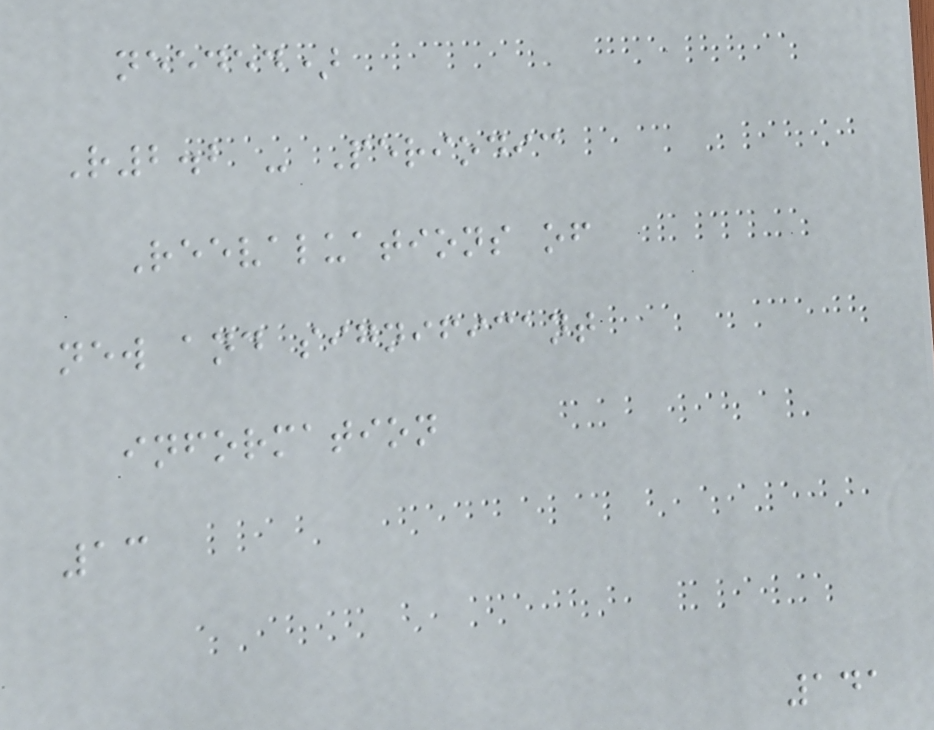needed)
R2.2 - Periodic
Reevaluations of
new and significant
information
13
141
